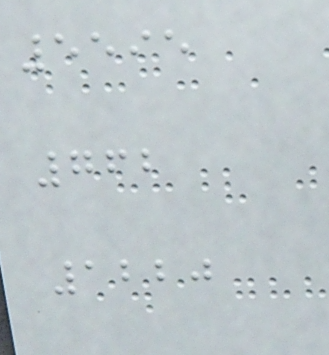5595
762
1220
